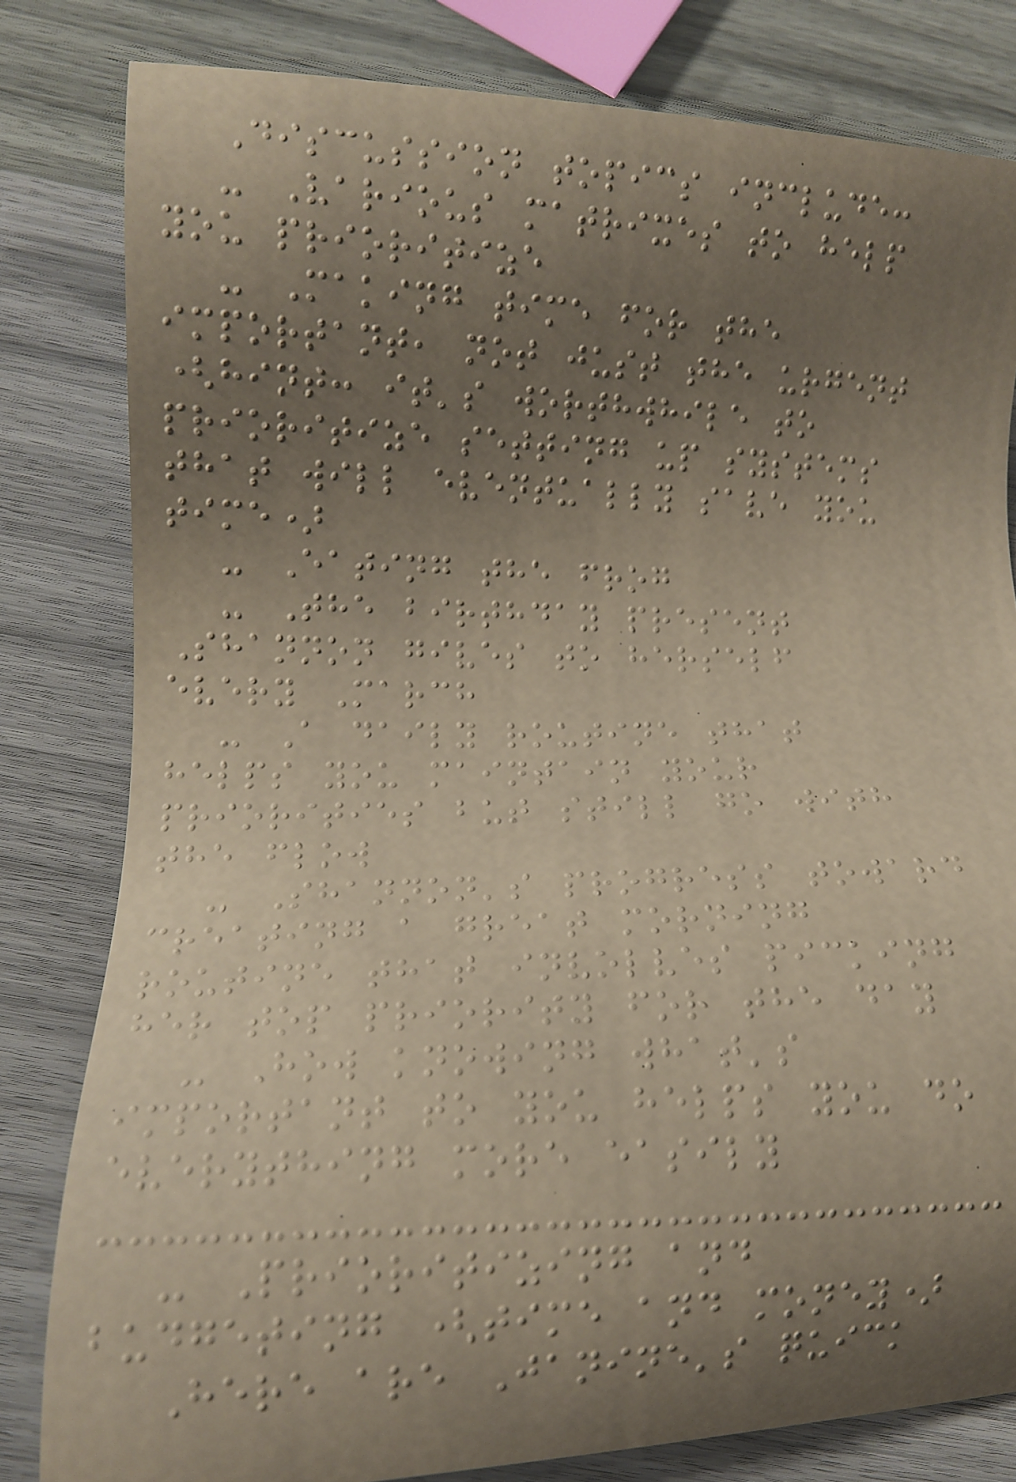Discussion topics include:
- Various matrixes to help
you prioritize
- Making time for the
important, not just the urgent
(hint: it's worthwhile to
prioritize setting up systems
that will eventually save you
time)
- Eating the frog
- The birthday present
Shannon gives to herself
every March
- A daily routine that
helps you maintain your
priorities but still go with
the flow
- Shannon's progress toward
creating a great morning
routine that involves picking
her top priority for the day
- How knowing what's
important to you helps you do
everything more easily
- Prioritizing and
budgeting (time and money)
Here are Janine's quick
